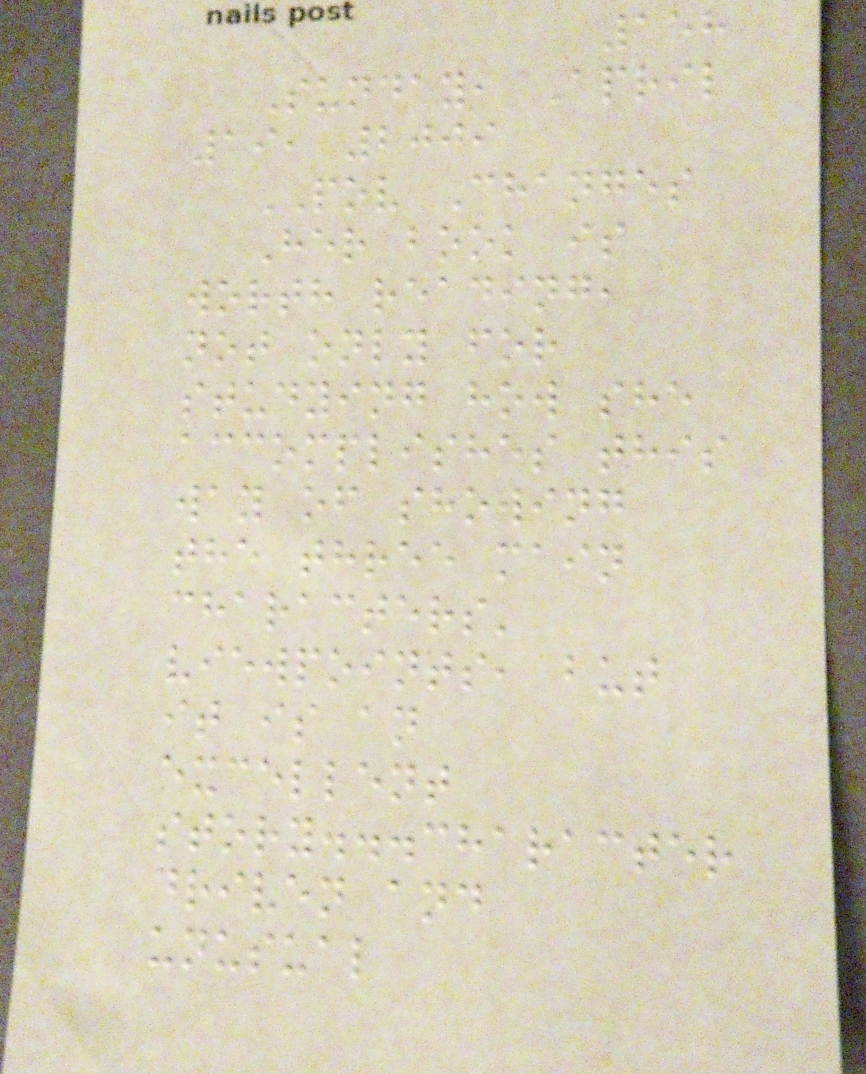158
Sunday, April
19, 2009
POV Changes
Her book is
worth reading,
not only for
studying how she
accomplishes this
way of showing
the three main
characters'
viewpoints, but
it is an
excellent
story...character
driven and
unusual
